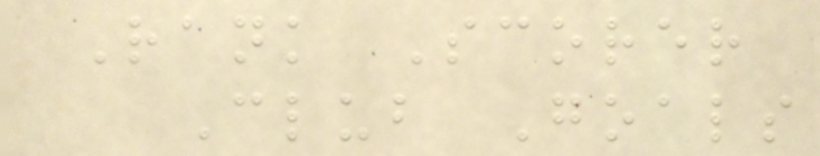Rank Scorer
Club Goals
